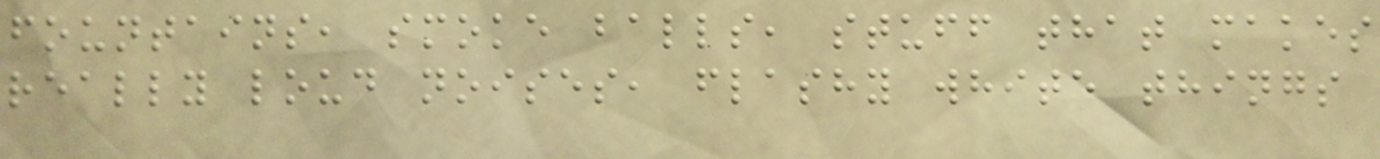fountains, smoke balls, stuff that makes
really loud noises, flashy white things
